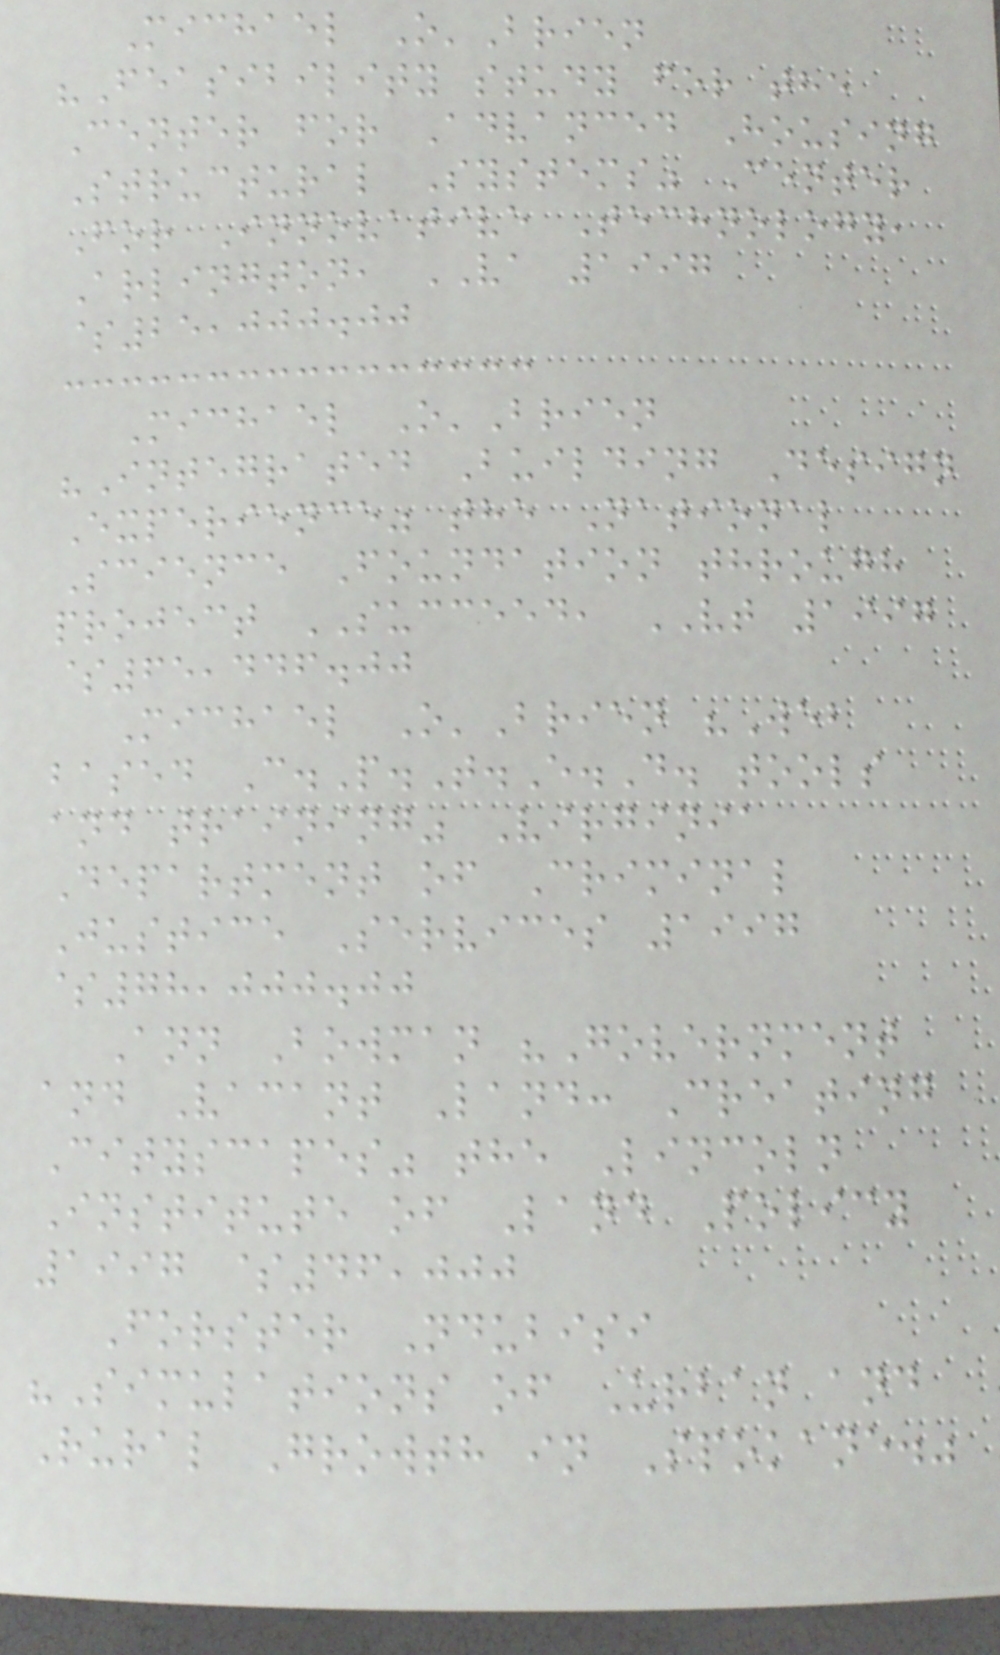Michael O'Brien
"Feasibility study for the
Center for Advanced Housing
Structural Systems" Center
For Innovative Technology,
Arlington, VA 1997
$25,000.00
Michael O'Brien
"Integrated Building Design
Experience" the National
Science Foundation through
project SUCCEED, VT 1997
$65,446.00
Michael O'Brien "Web
based C.P.T.E.D. tools
and training" Virginia
Department of Criminal
Justice Services 1997
$78,000.00
Ann Bowman "Government
and Vacant Land: Creating
Cityscapes" the Lincoln
Institute of Land Policy
1997 $46,000
Forster Ndubisi
"Simulations of Urban and
Rural Growth in Spokane."
